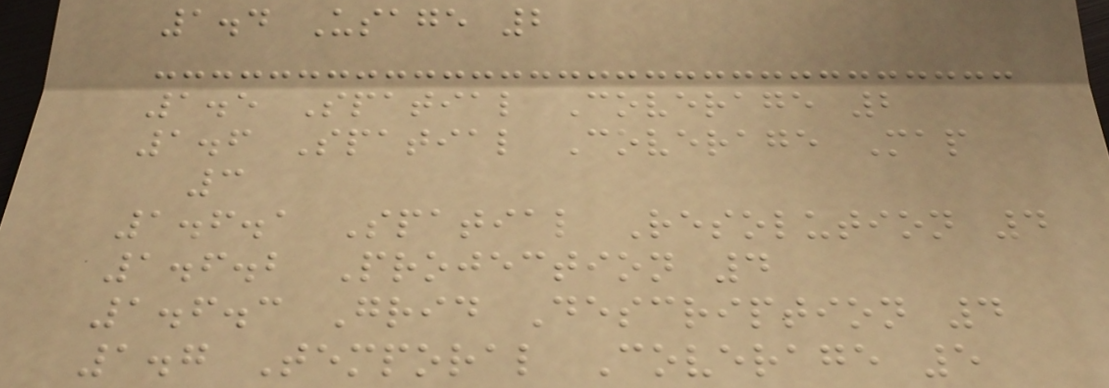1.4 Usage 2
1.5 Spatial Coverage 2
1.6 Spatial Coverage Map
3
1.6.1 Spatial Resolution 4
1.6.2 Projection 4
1.6.3 Grid Description 4
1.7 Temporal Coverage 5
